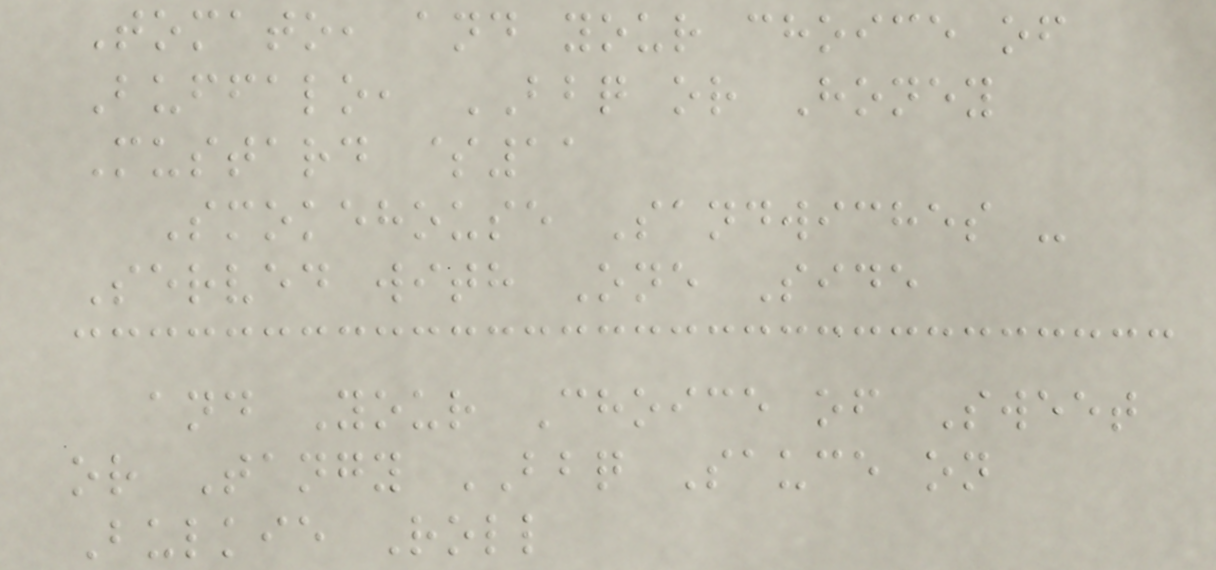Tomato, and your choice of
Buffalo, BBQ or Honey
Mustard $11
Smokehouse Sandwiches -
Served with One Side
and Your Choice of Sweet
or Tangy BBQ Sauce on
Bulkie Roll
